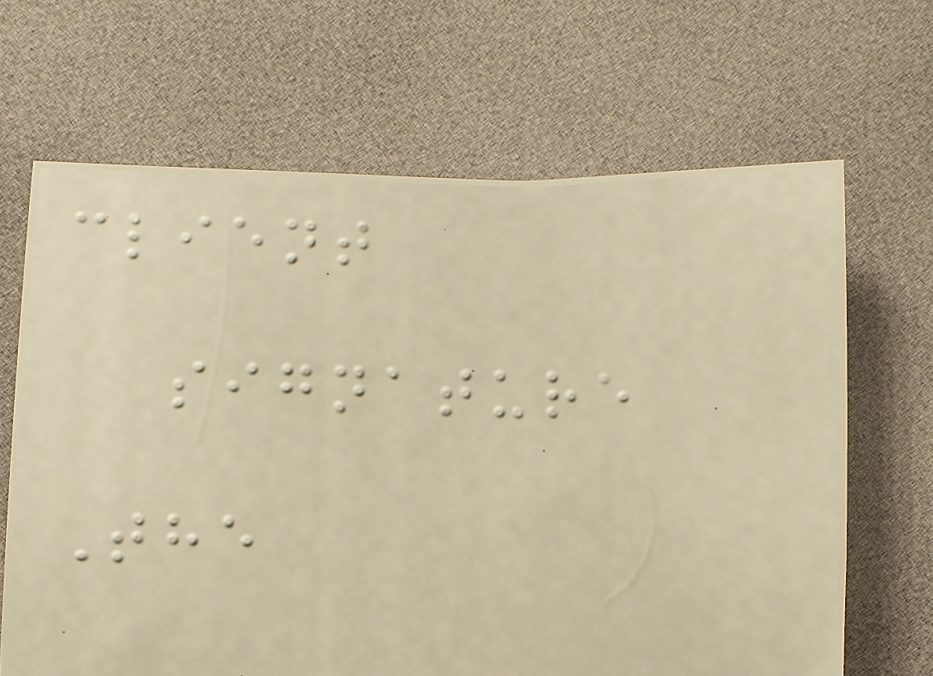client
signature
The
